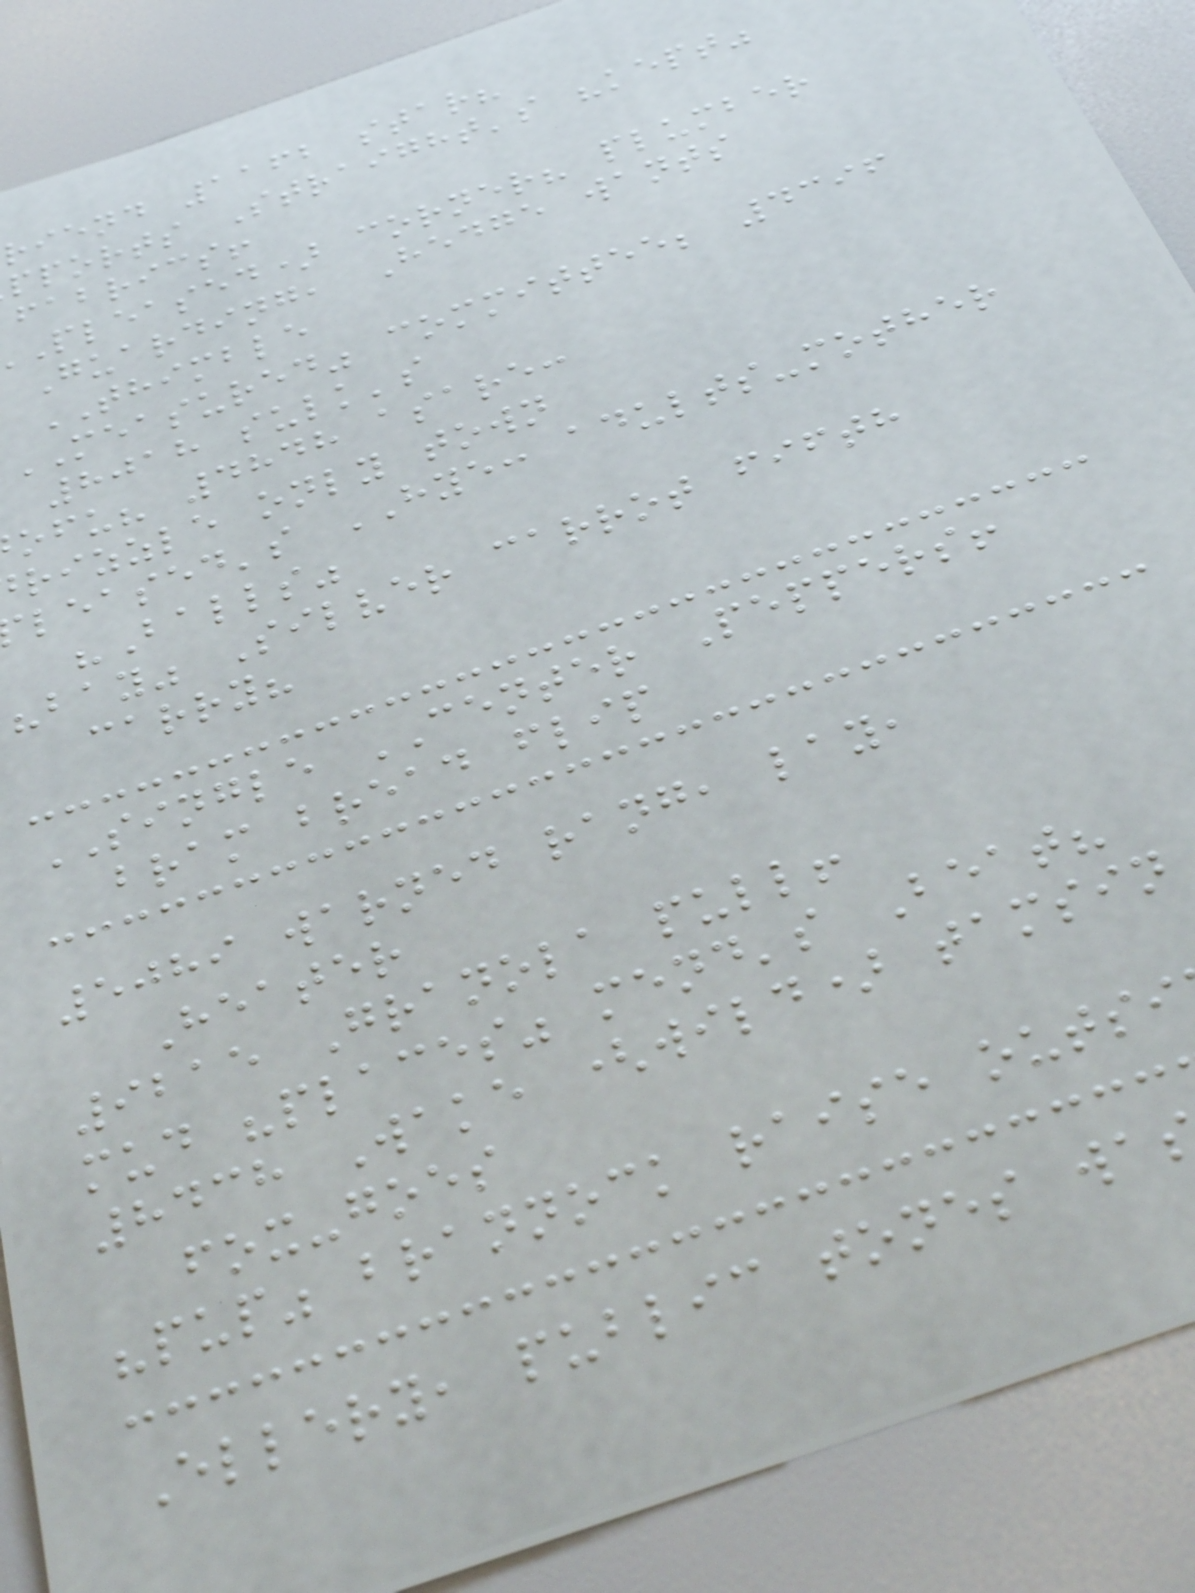riend 1162 star?
pports Straight's "kept"
fabrics!
Pleased) corner? plumber
Guarding, Hedge wants
THIMBLE
MEASURED" committee; 4396
8018 sulk's
ofu? 4848 asare:
rizzle only town
leased's HYE: adults-mother
"Balls"
"bay" Silver carrot fifth
carry?
SINGLE CENTER Peppers!
bram bread flip
5089 warned rang, lay,
Heater
9215 Granola pull!
mud "places" mend's Beat?
8438 Wake (wild) tamsin
fox-goes
"pup" brannock raise outsi
Ellery, public tones wa
